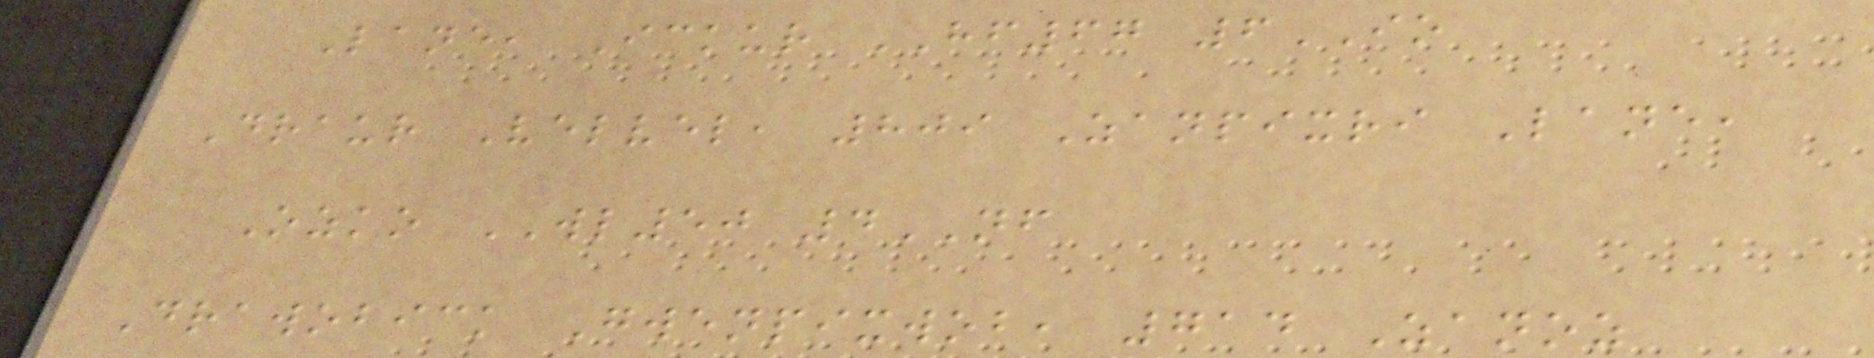Lane, Ickur HF67 6IO
Draur Velvel, 809 Zanpixri Lane,
Ozko WL50 4NF
Drawobick Gwenpixwob, 714 Zanoz
